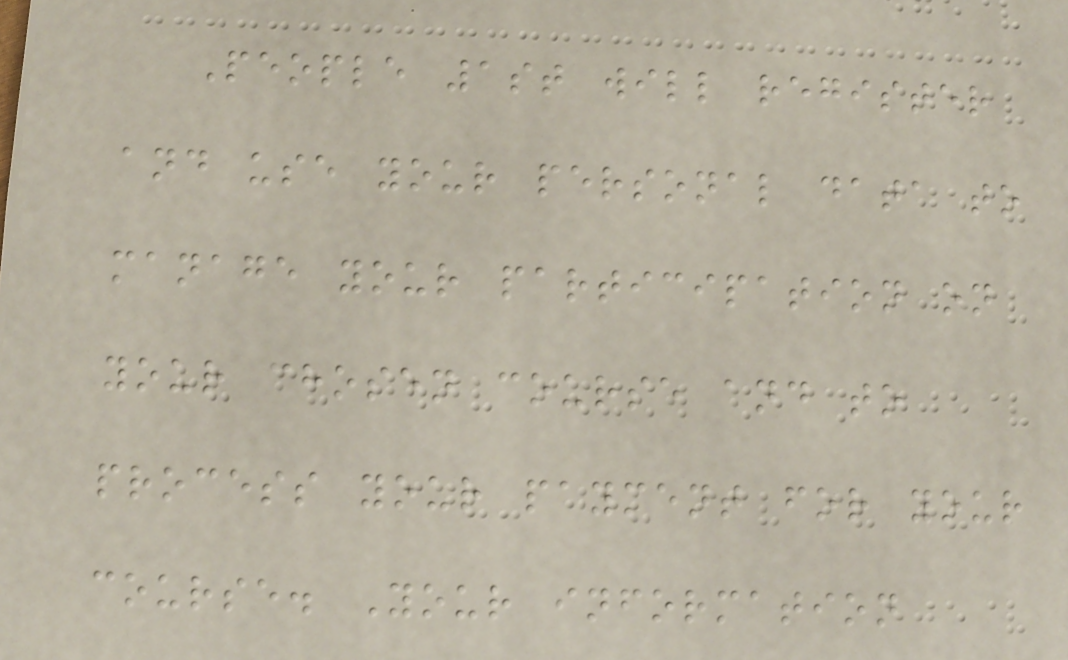People 1st will register
and use your personal data to
manage your participation on
your chosen course and to
process your payment for your
course. Your information
